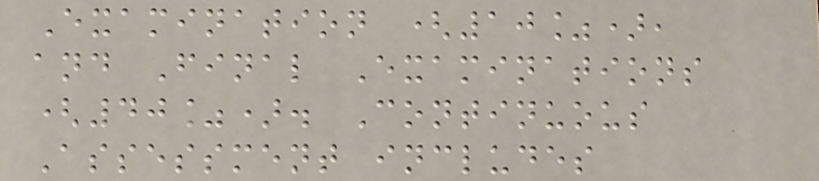Examination (10%),
and Final Examinations
(40%). Continuous
Assessment includes
